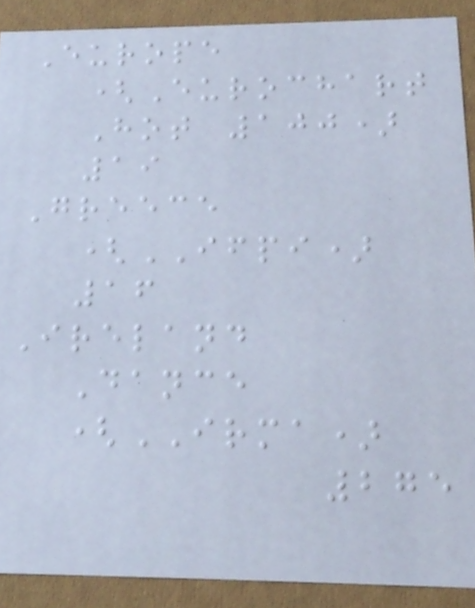Europe
(Eurochart
Hot 100)
19
Greece
(IFPI)
16
Ireland
Dance
(IRMA)
275
